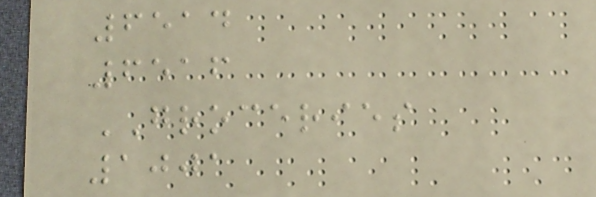6514
6516
GROCERIES
1001
